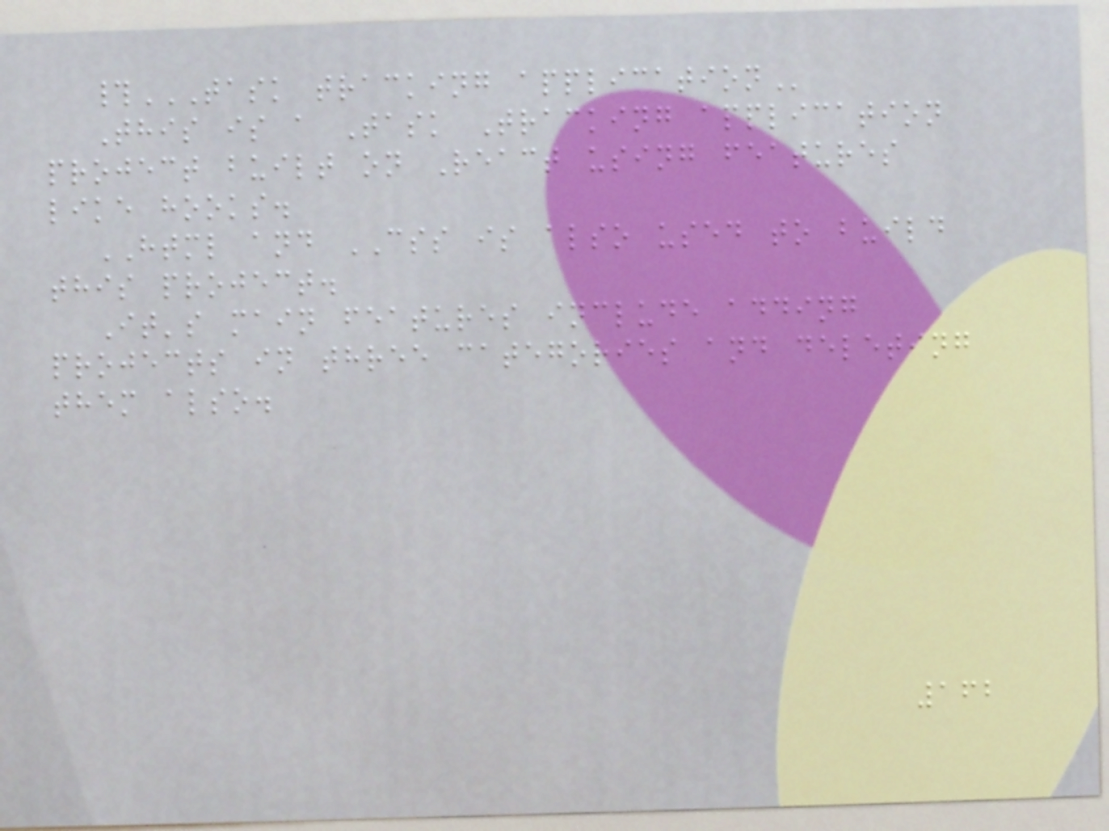#TASK TRACKING APPLICATION
This is a Task Tracking application
project built on React using features
like hooks.
HTML and CSS is also used to build
this project.
It's main features include adding
projects in three categories and deleting
them also.
162
